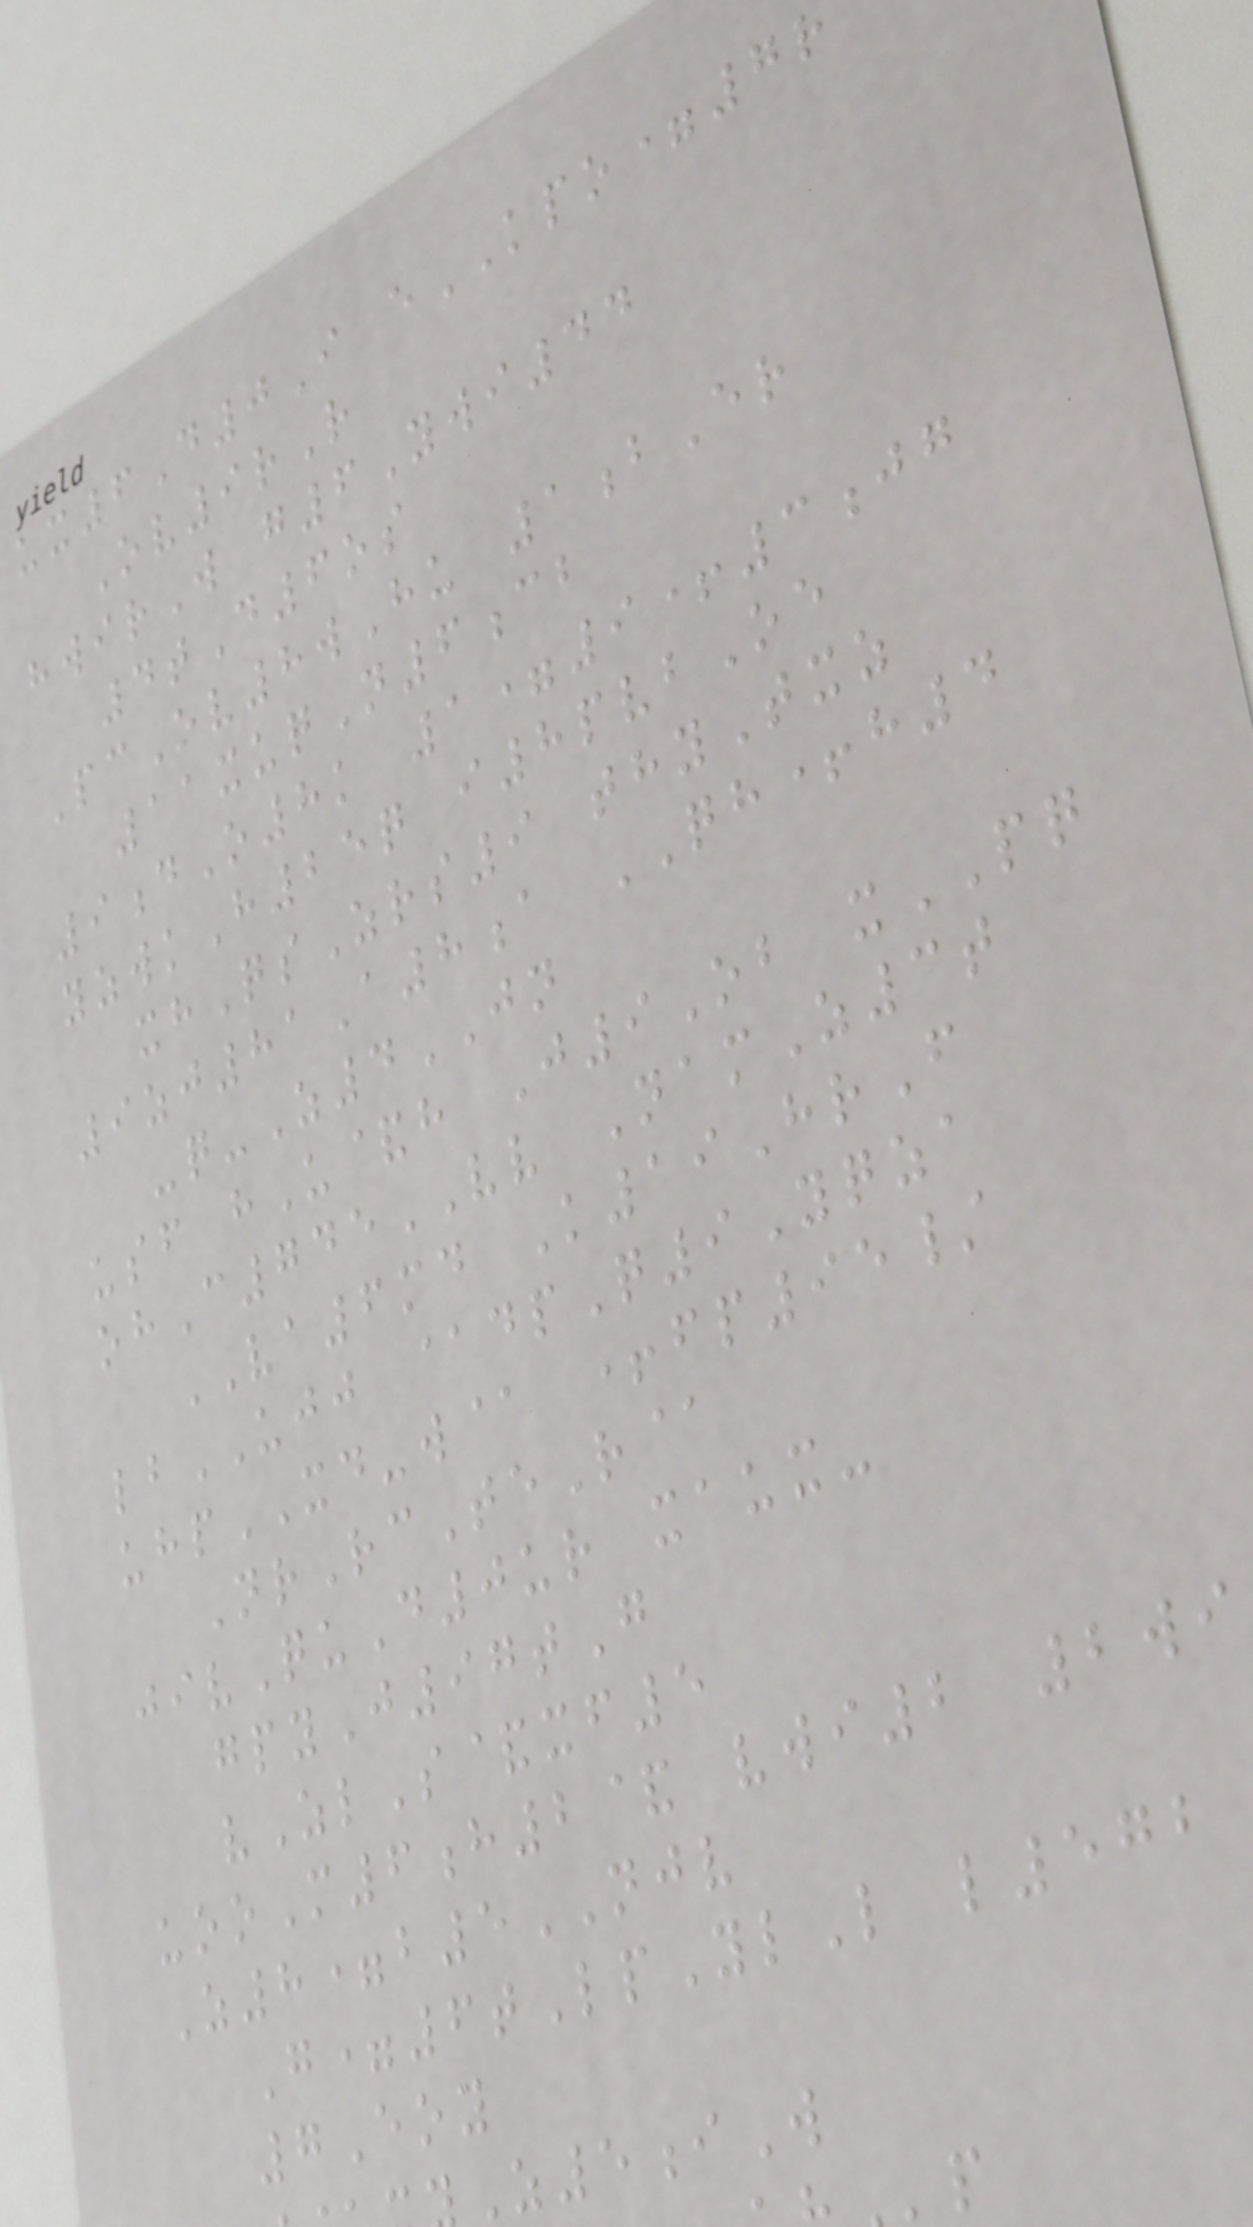ux6D0I eKPO=7r
Ov9rR
hwirW g6Ywi44
4tD6os
PcOv8wHu 1bEr
11xuqN6cb
9dO8k 1=9+3jg
yzwkH25q i8pvbOe
xhQsZrs9 thyTxz
9zj81A8a QH+h4
-q-Z4JN
usf hU&h J9Ob xPQ
ohC745VV NamZ3t
VA6md K19HrF
lbUJJ @dpQ9Yqza
uhpXD-w@ +fp95/
NrRcTeR@
jivQuD0ur xaux-
gpyJ97tG
vZlS&xf5
uooM6h2& vwi2 2wi
Z8=b5NJV
G=6tLpYlL l572
7Eoy
Z5iW
